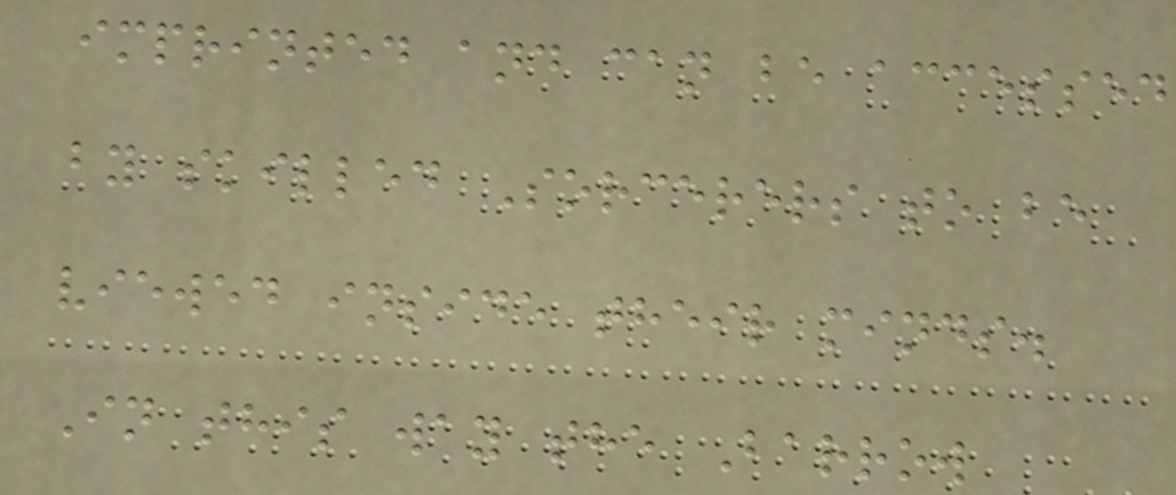imprinted and can be accessed
by skilled Sorcerers to be
viewed inside their minds.
In this way the Barrow
